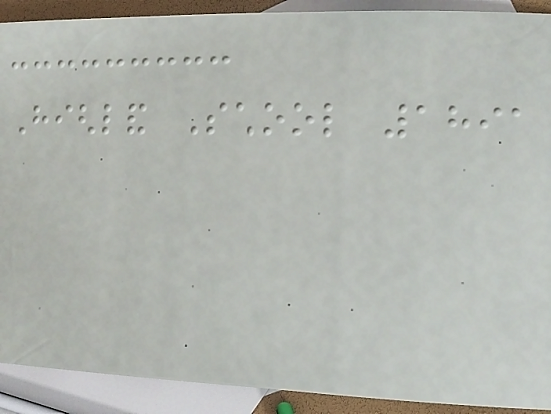Highland School 1891
